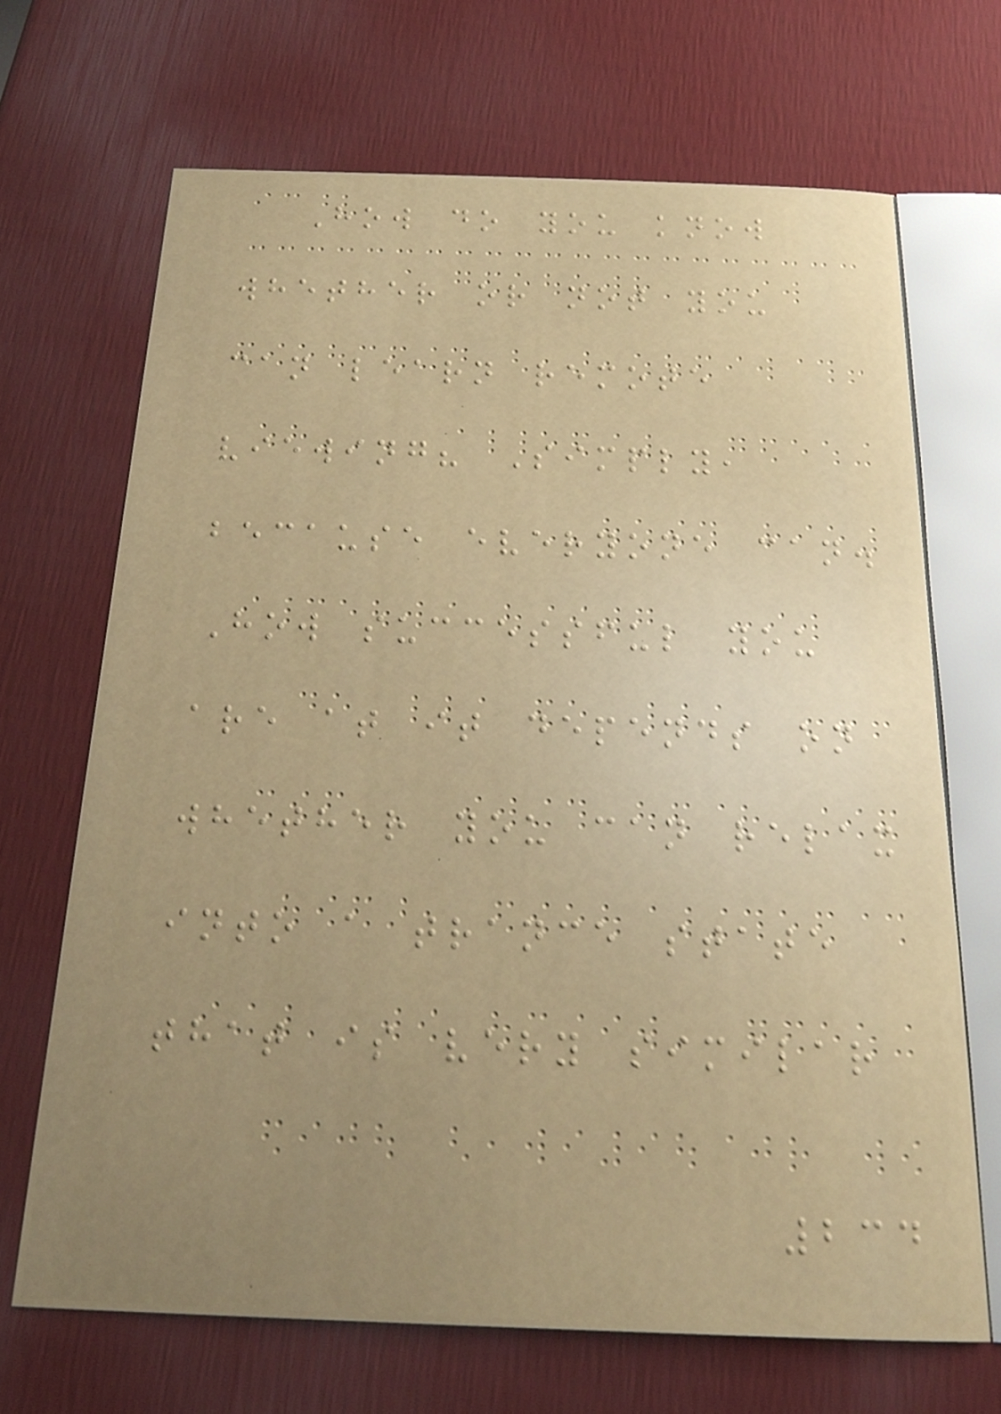How do you know
whether or not you
can learn remote
viewing? Simply,
because everyone can.
How successful you
are at it depends on
whether you can relax
into a trance state
that is very similar
234
